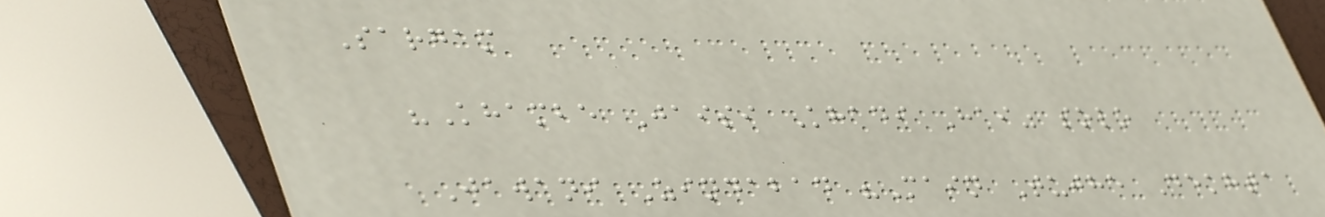Sargam
"Khambe Jaisi Khadi Hai" solo
Jawani Zindabad "Main Tujhe Dekhta
